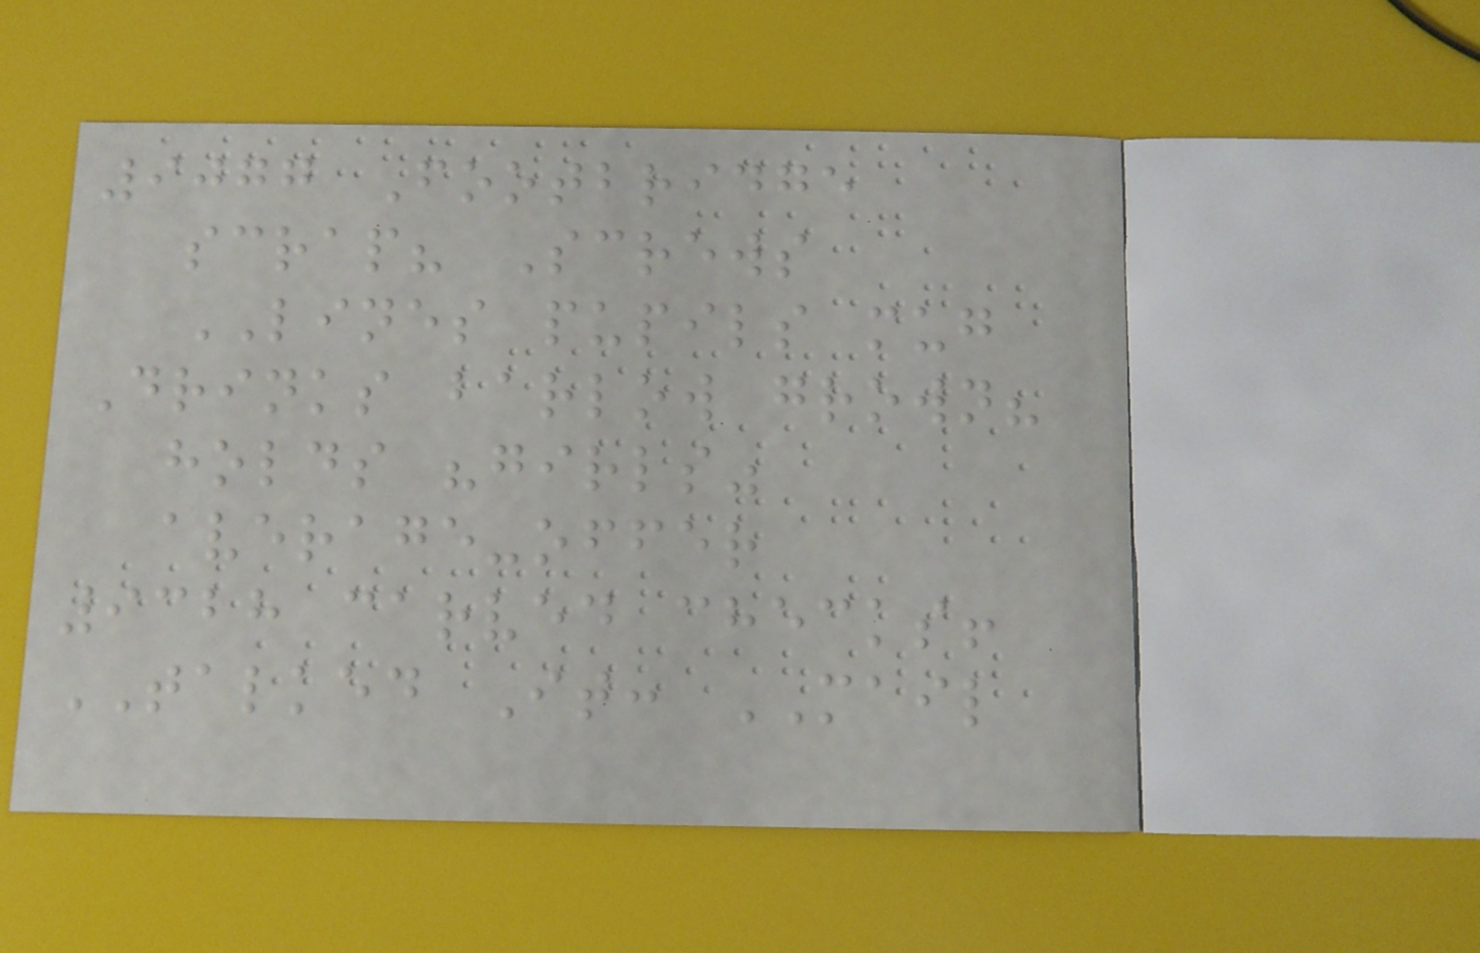9077 Footbridge
scrap? Screws
LINES pupils mug
Drinks barlow grown?
holds "girls"
average-offer
9328 carved checks!
TALKED It: MAIL
